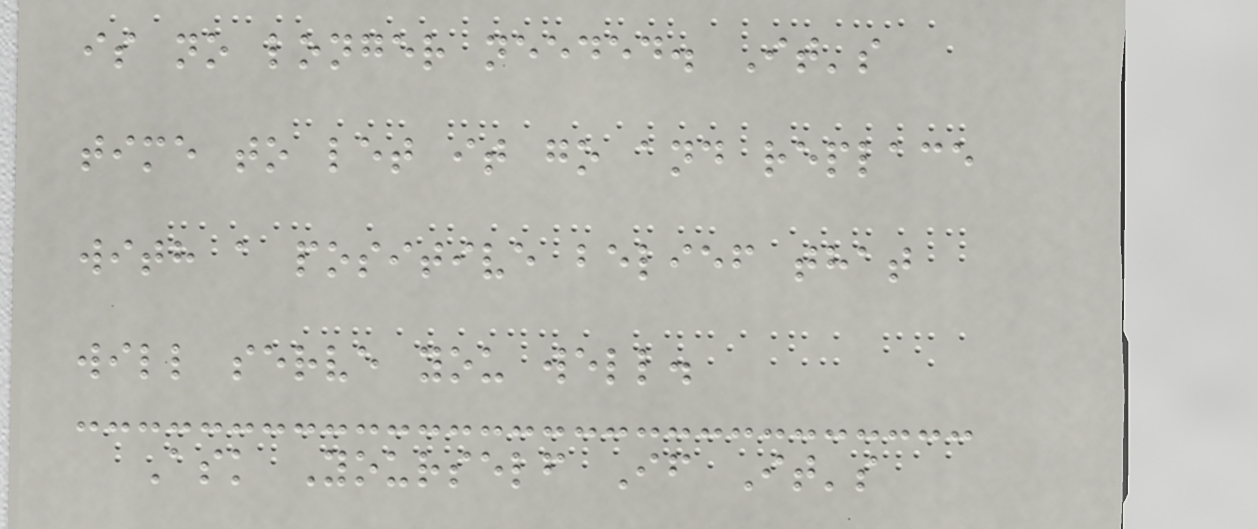is no longer needed. It's
time to let it go and replace
with a positive belief that
will serve you well.
Ask Yourself If It's
